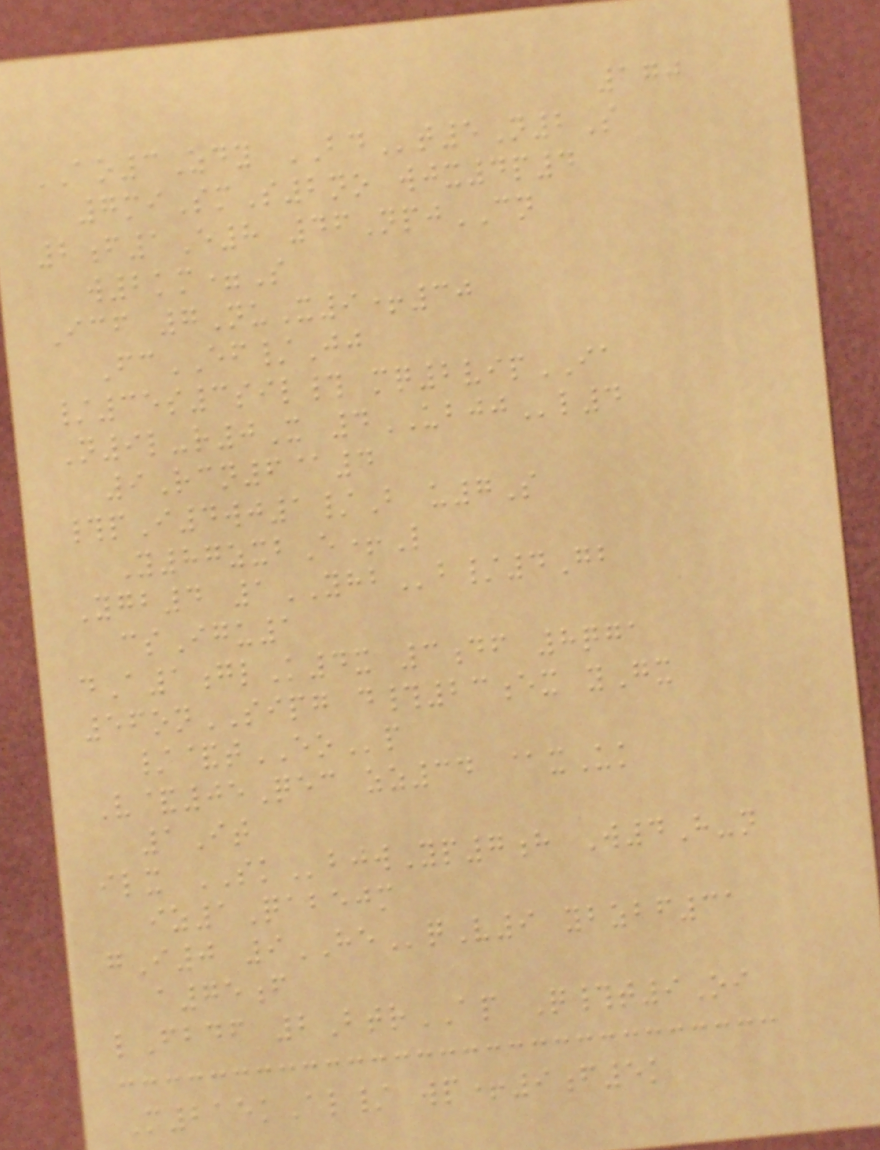170
AO3Zdy BDt5N2S
7miSmS2no wjx4p4
2f1E8 46NpjCN
w2km=S
Icf 7NuX9+30
FcEF/Jj
/35s3sil# mq2vipIA
N9l-r0X 4UBJJl4
9Rcn6@4
#pI4wj1/B u7S
Y87zxbE+L
Ygb4 1YHBb/4Gb
csIgu1
dA1glK4x 3df 8qga
56onSIPG d#23ex yGx
/&tEOp
V&05Qec zz34 @xUk
1It
ilx SKbjwYp7h W4H-n
iz1Qabejm
gI0 9HEqV9 ybzbf31
a75f
lFbdf 2BtrAP Q#t9Oi
M215kAl/ wp+9f5k
